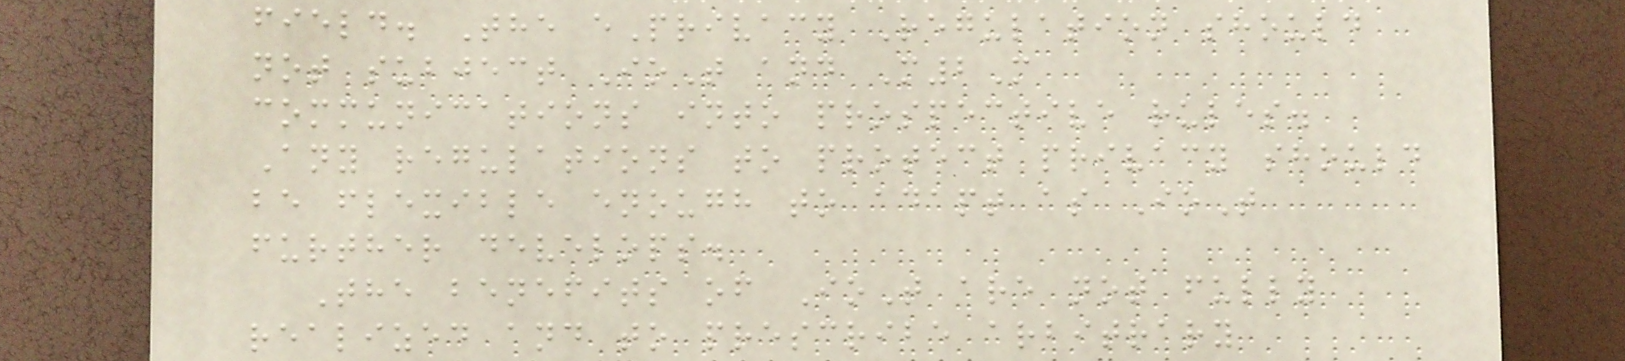field. The ePrivacy Regulation should
not subject IoT and M2M
communications into prospective rules.
Any regulations to protect privacy should
be flexible enough to adapt as IoT
further develops.
The benefits of IoT are not fully
realized and to prescribe arbitrary
